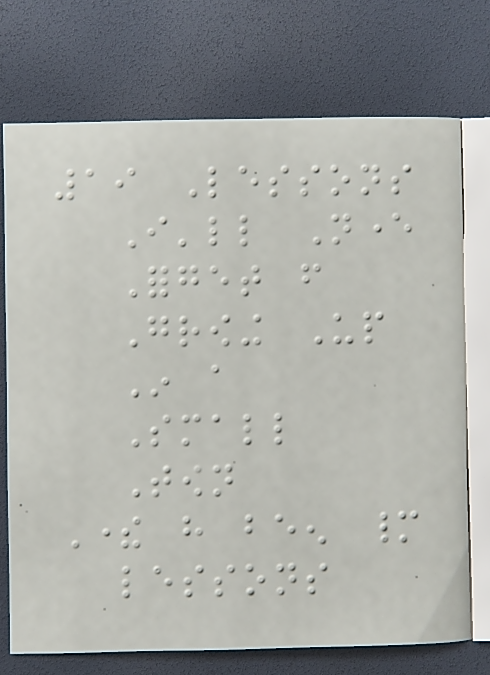19 Lessons
I'll Never
Forget from
Growing Up
In a
Small
Town
There have been many
lessons
